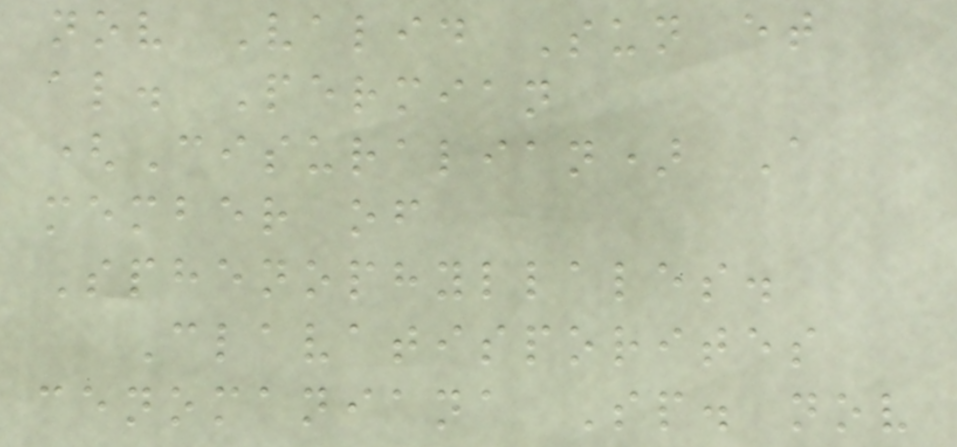nov Valid Sun et
al. Permian
(Cisuralian) A
member of
Sphenophyllales.
Clavatisporites
cenomaniana Sp. nov
